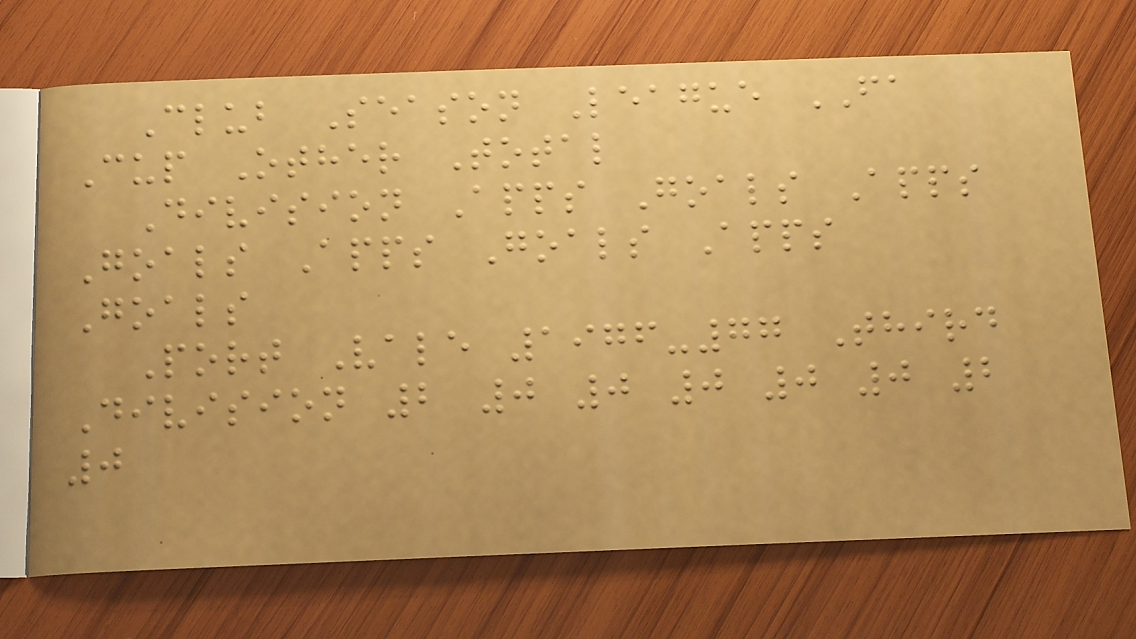Club Season League FA
Cup Other Total
Division Apps Goals Apps
Goals Apps Goals Apps
Goals
Port Vale 1976-77 Third
Division 2 0 0 0 0 0 2
0
